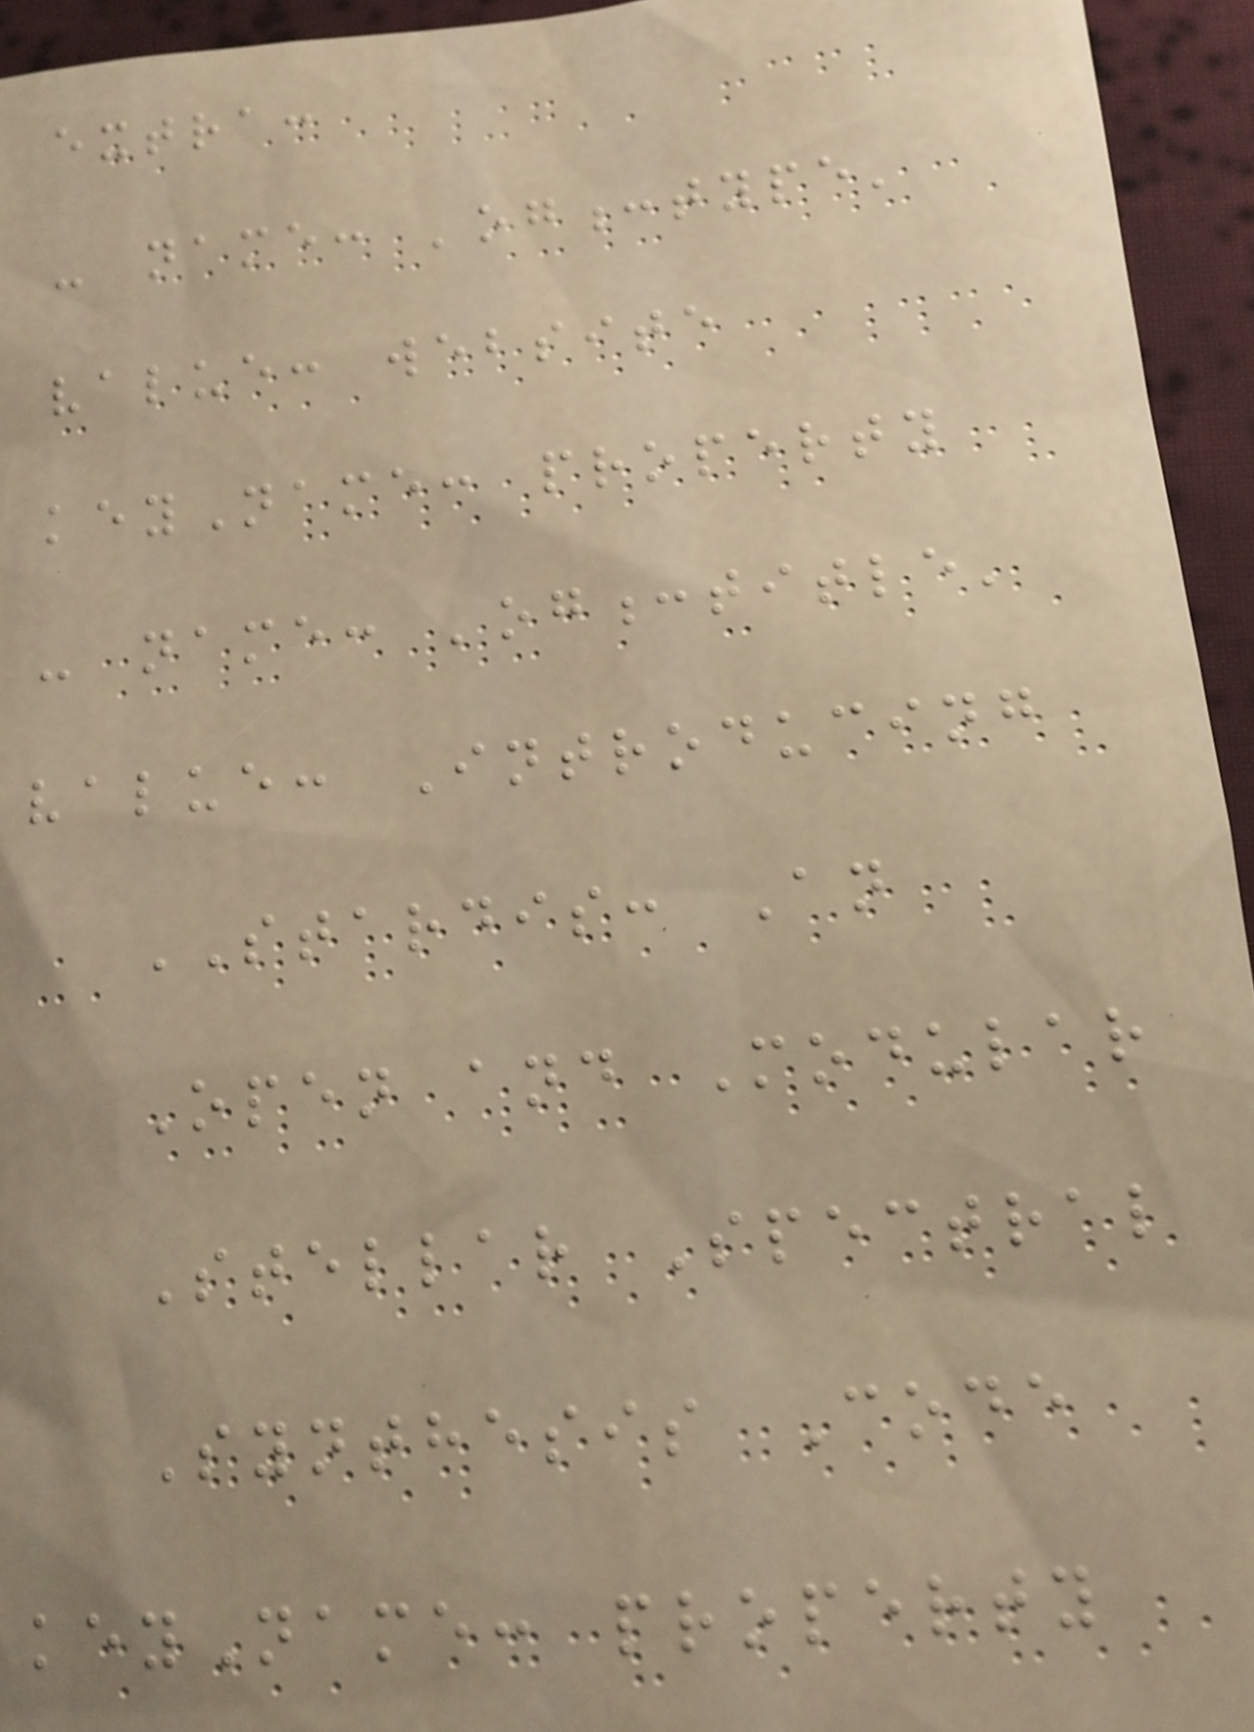extra:
- name: 'og:type'
value: website
keyName: property
- name: 'og:title'
value: Introducing
STARDIS: An
Open and Modular
Stellar Spectral
Synthesis Code
keyName: property
